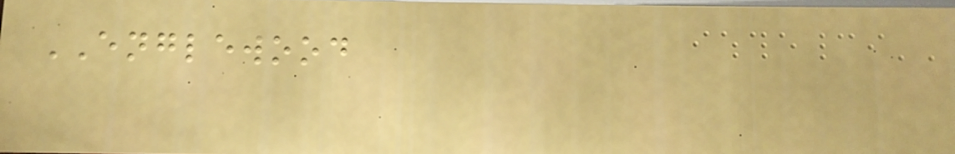ENGLEWOOD
